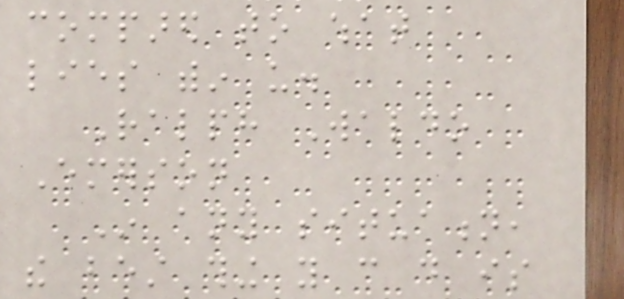compared to what
lies within us.
Ralph Waldo
Emerson
In any situation,
the best thing you can do is
